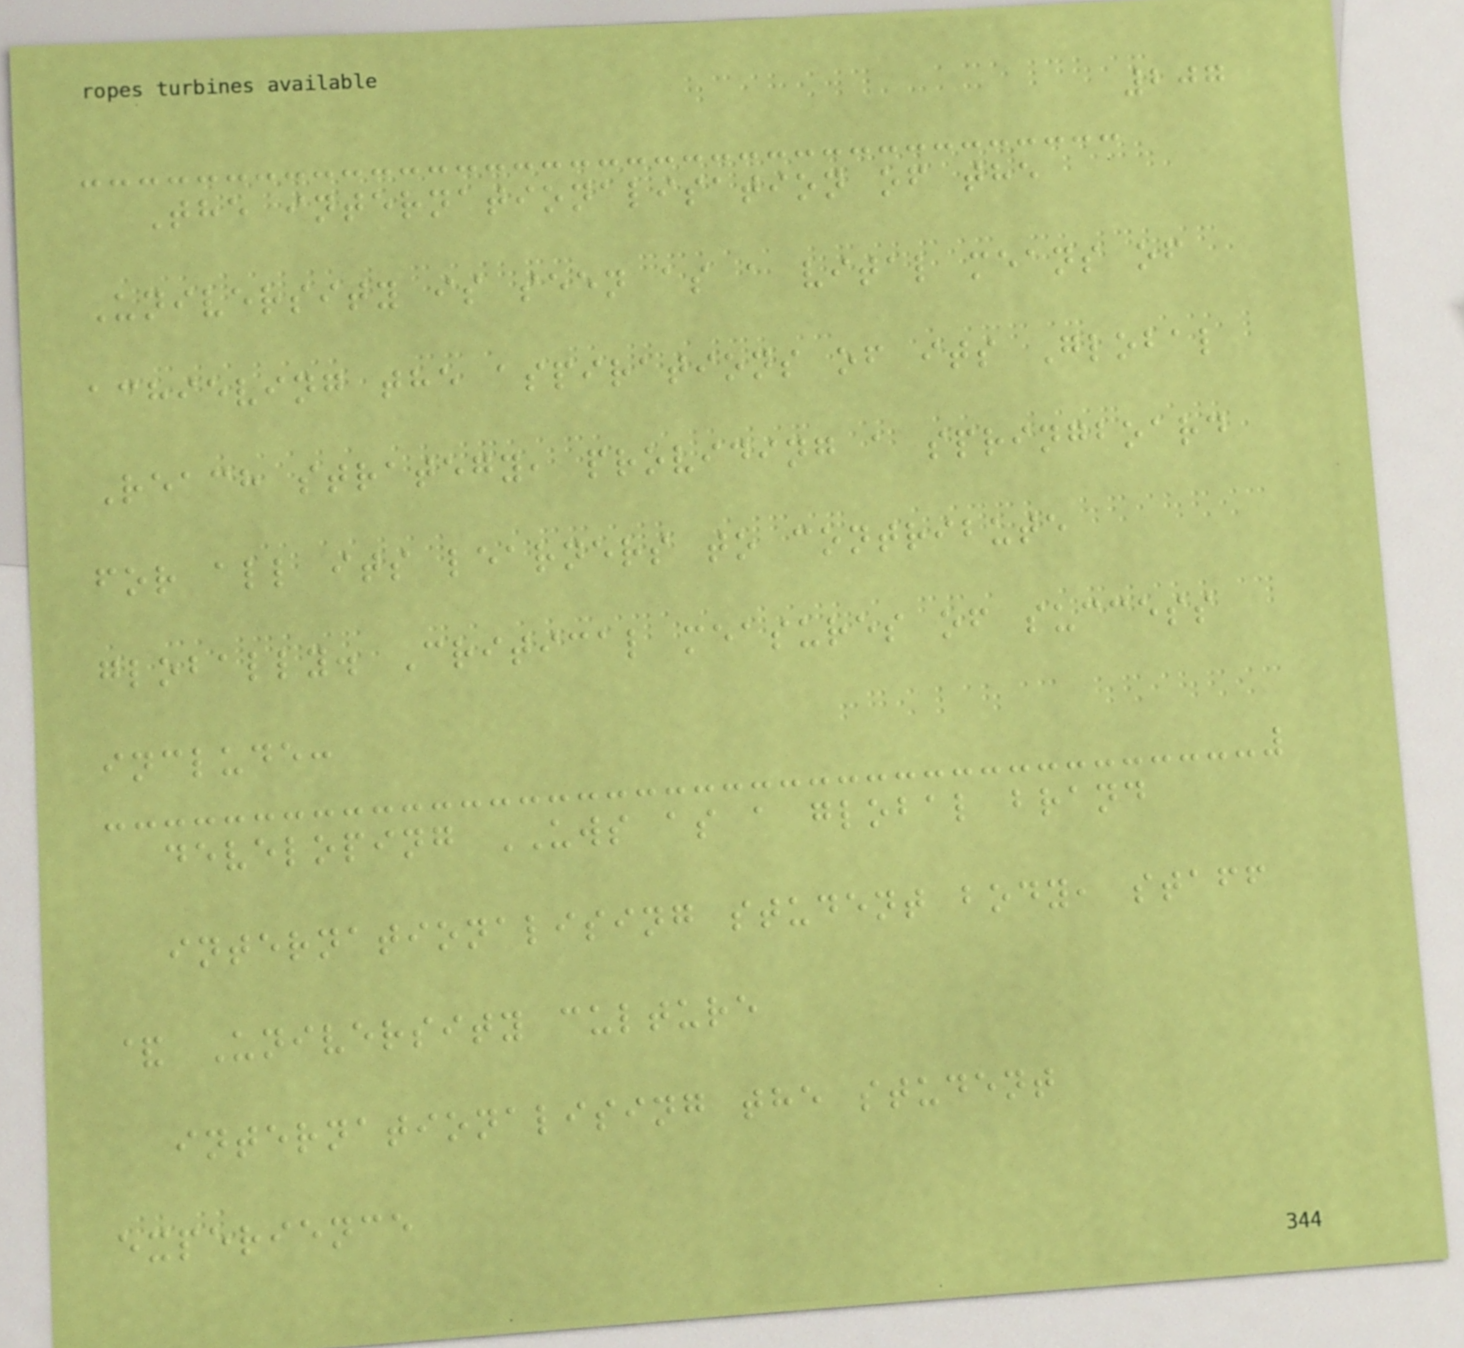207
The internationalisation of the
University is seen as a vital means of
achieving the aspirations of its Global
Reach strategy, providing a springboard
for all its learners to contribute
globally. Critical measures of success
include:
developing UWS as a global brand
internationalising student body, staff
& University culture
internationalising the student
experience
